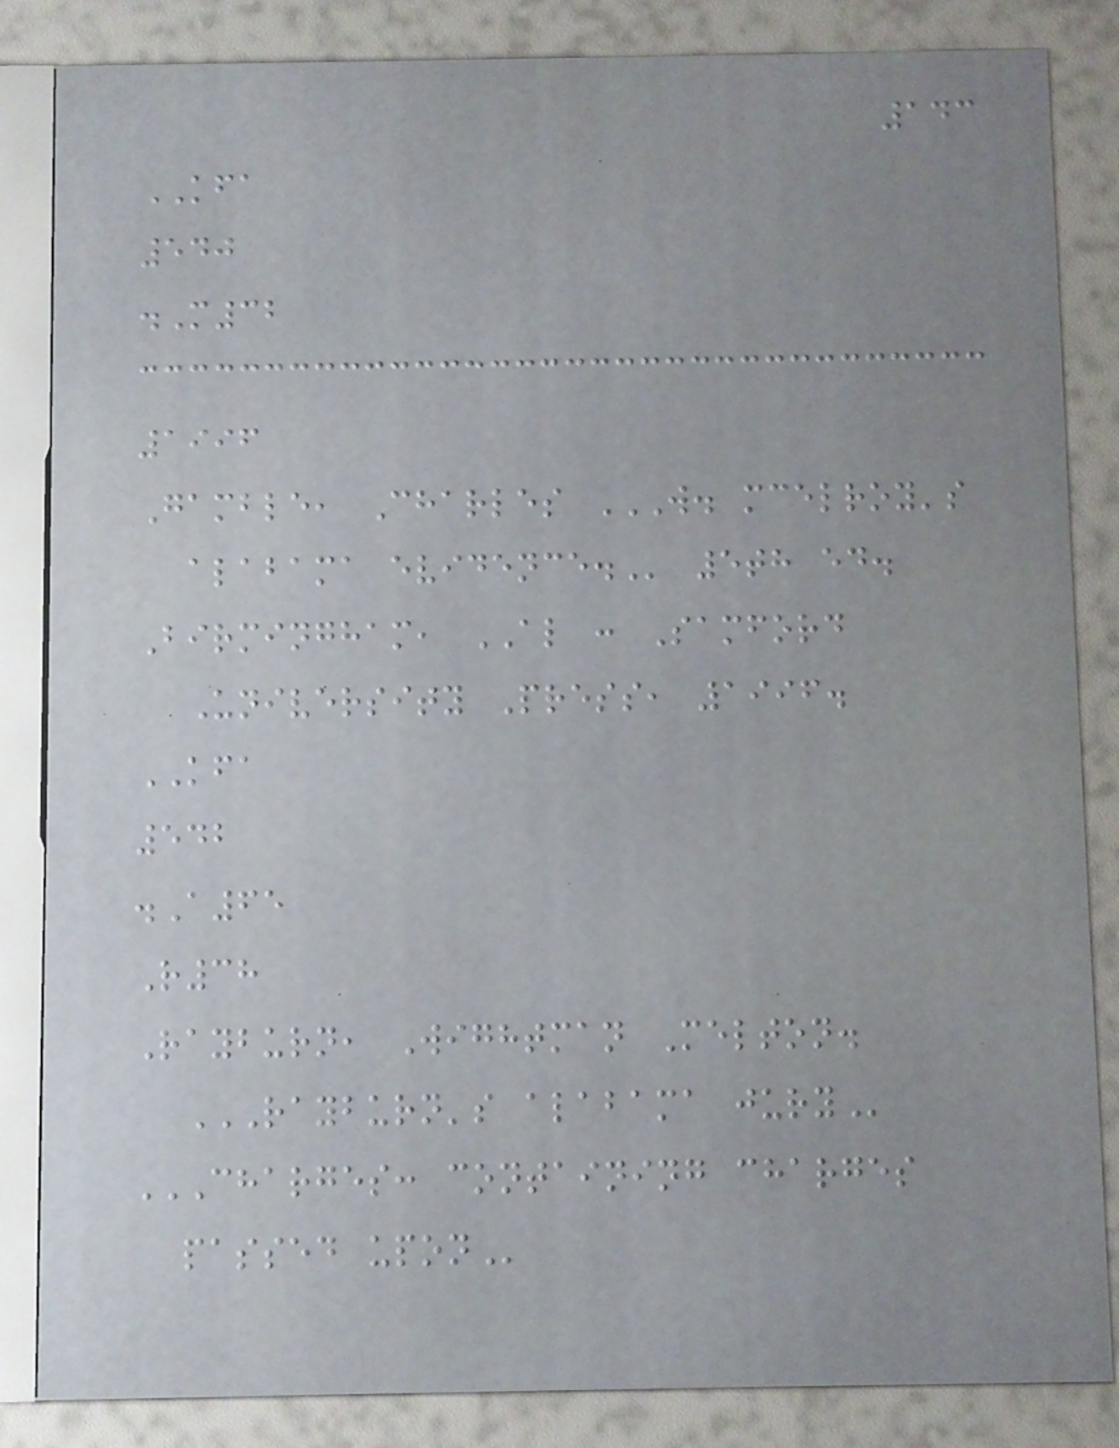143
KFA
540
.M32
1996
Gamble, Charles W. MCELROY'S
ALABAMA EVIDENCE. 5th ed.
Birmingham, AL : Samford
University Press, 1996.
KFA
542
.A65
R38
Rayburn, Wightman Melton.
RAYBURN'S ALABAMA JURY
CHARGES: CONTAINING CHARGES
PASSED UPON
